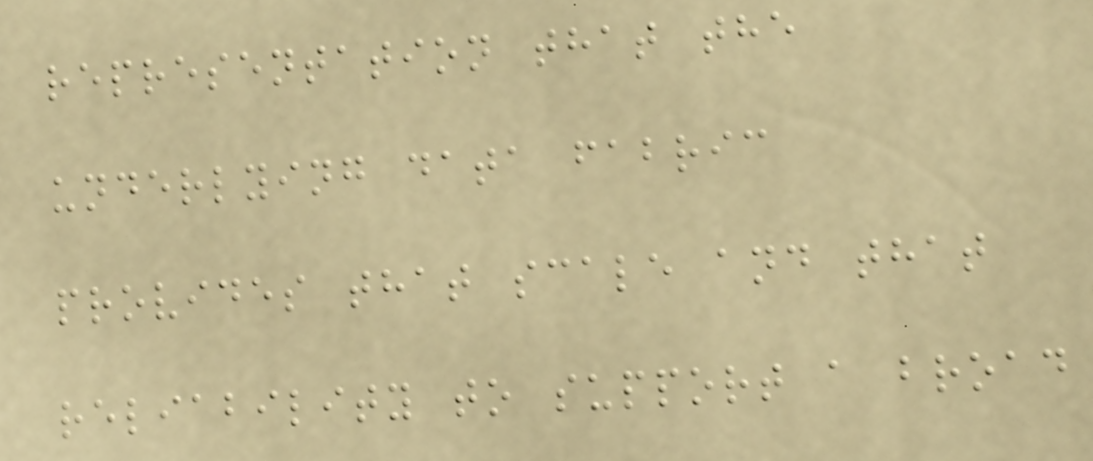representation that the
underlying data fabric
provides that scale and that
reliability to support a broad
